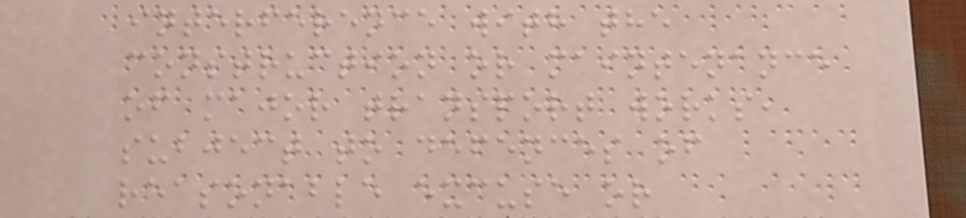interference with the
construction or maintenance
of major transport works,
subject to defences of
reasonable excuse or
